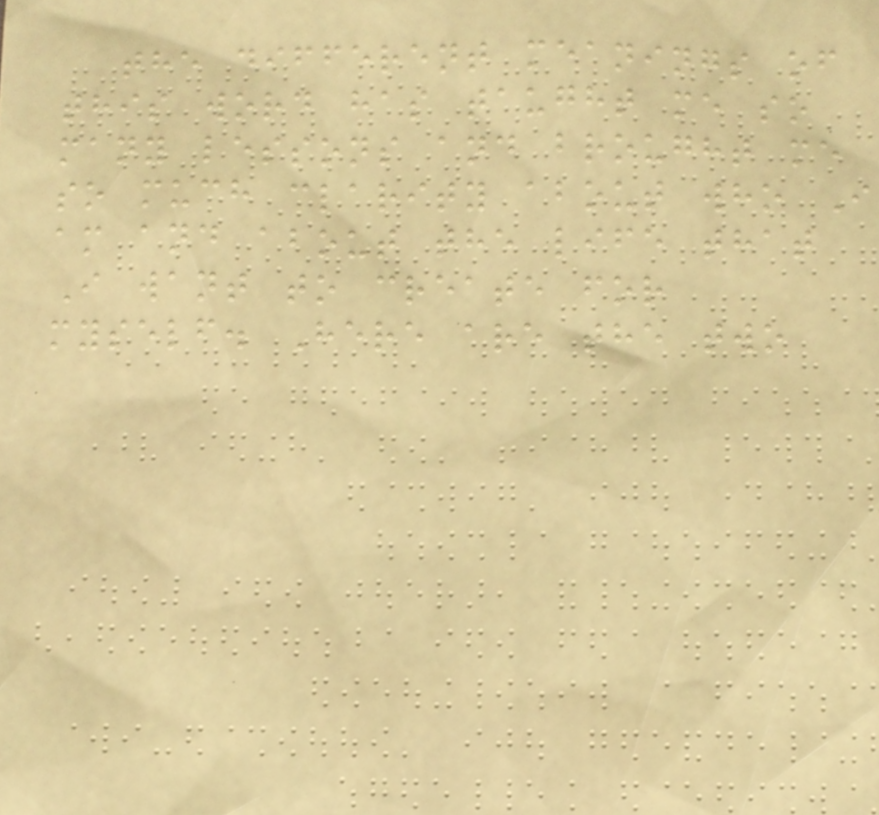the different meanings of
this word has taught me so
many lessons and brought me
so much clarity about who I
am and about the life that
I want to create for
myself. Here are the two
